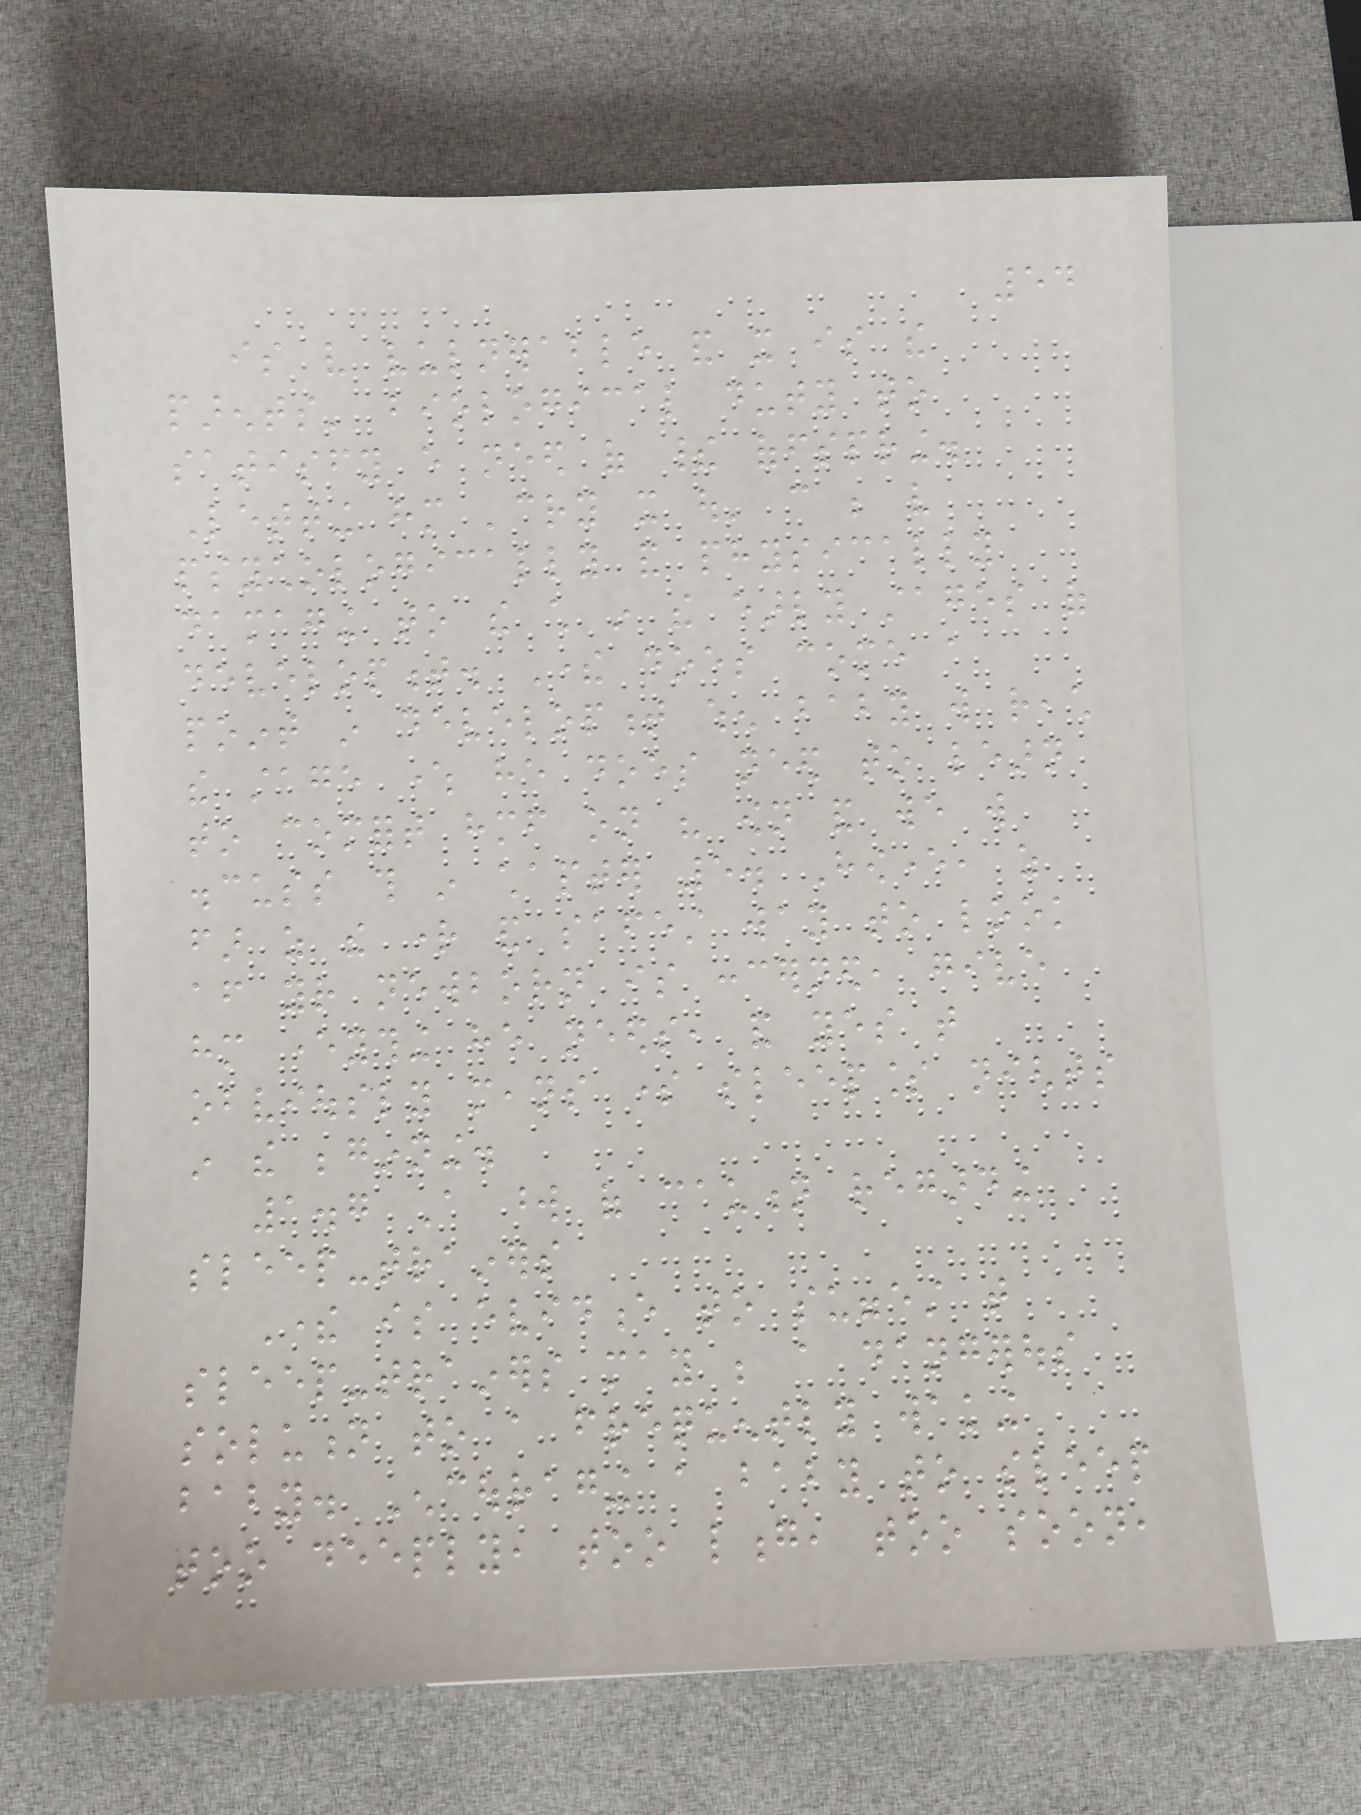54
is very vulnerable and it is the
parents' biological duty to
satisfy every need of their offspring.
Letting him 'cry it out' can be very
psychologically and physically
damaging to the child in the early stages of
development. There does come a
point in development when baby will reach
the stage where he does need to learn
to comfort himself on his own and we will
discuss this in chapter 5. However, as
far as the right and safest way to look
after your newborn is concerned, give
him everything he needs, and yes that
obviously means some sleepless nights
in the beginning.
1.7 A word of caution regarding
sleep-trainers
There is evidence to suggest that
sleep-trainers may be a dangerous
solution to a frequently waking
baby. Encouraging a baby to sleep
too deeply, too long, too soon,
